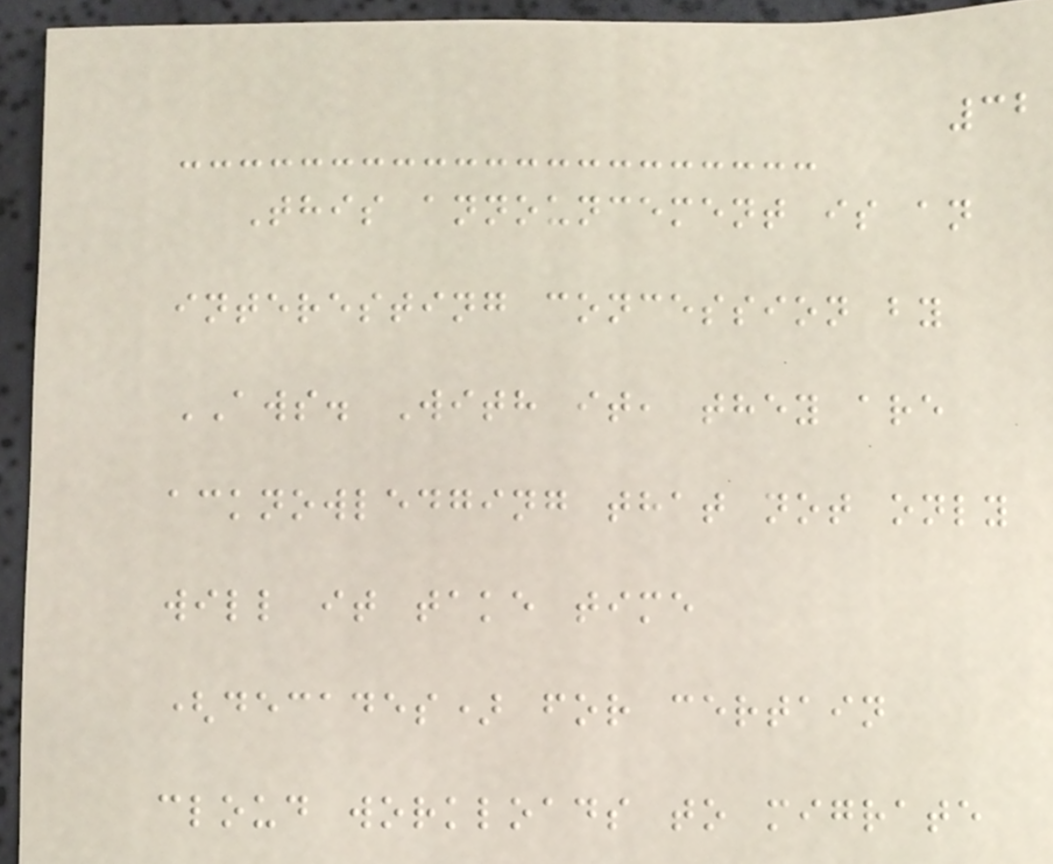32
This announcement is an
interesting concession by
AWS. With it, they are
acknowledging that not only
will it take time
(decades) for certain
cloud workloads to migrate
